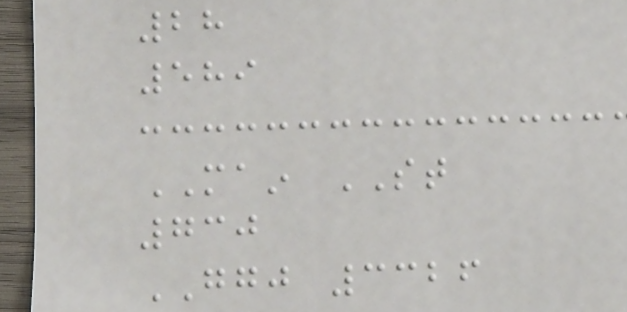28
589
MAIN ST
730
GGJ 3326
